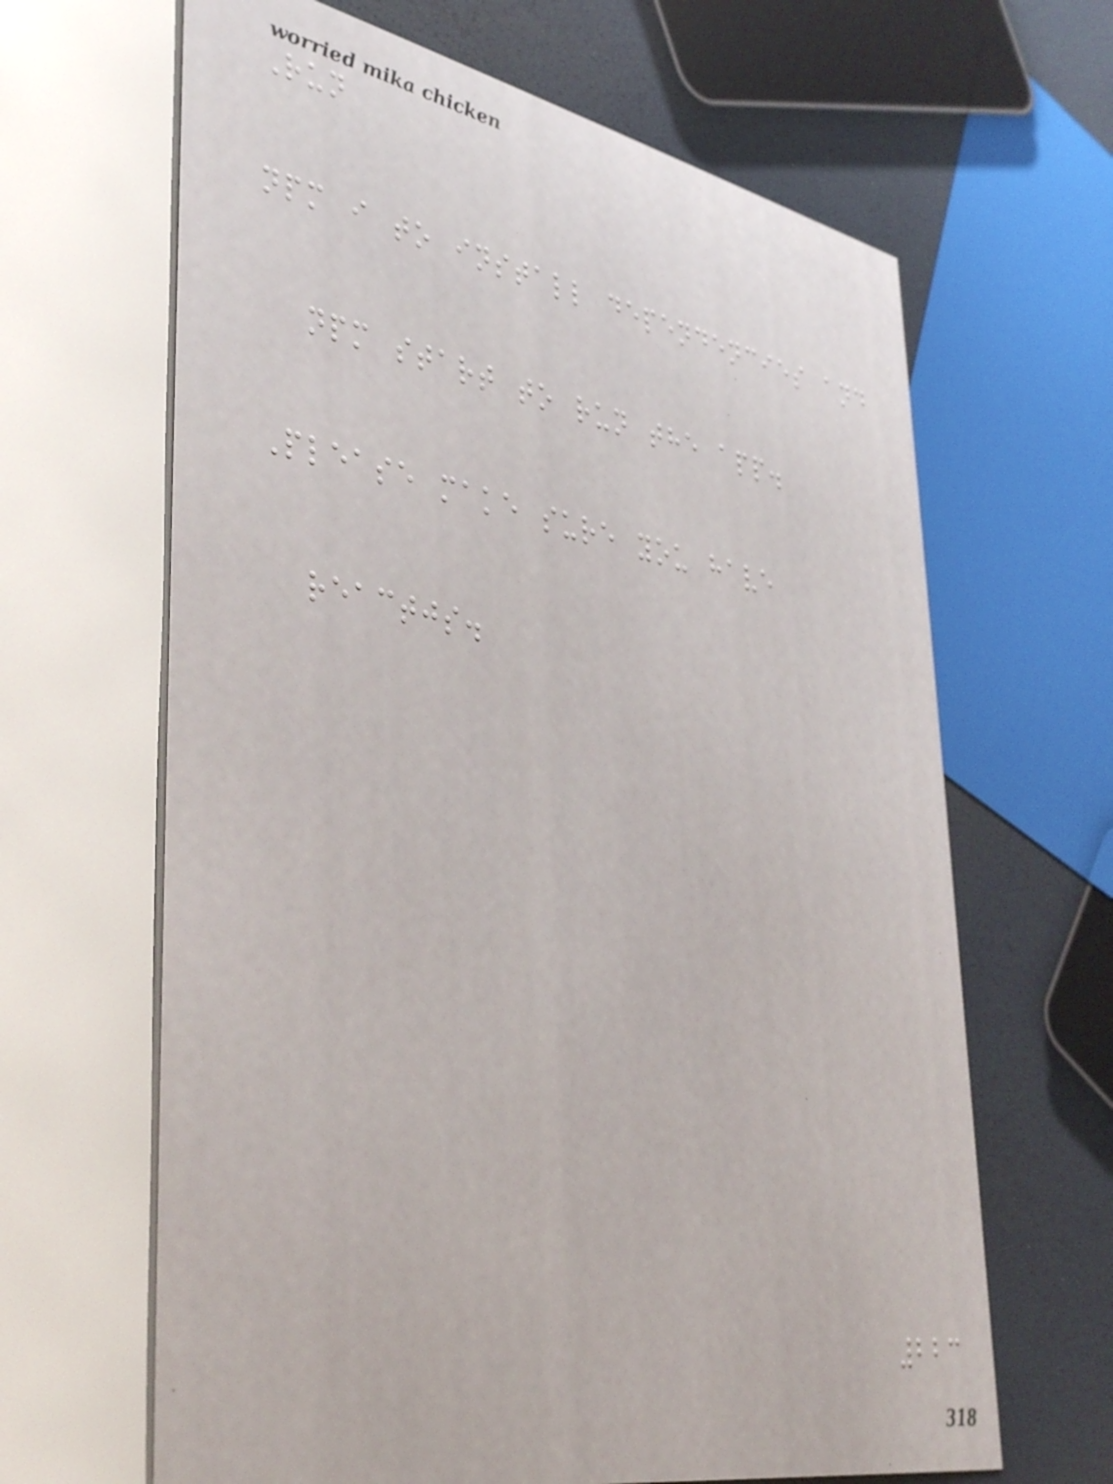Run
npm i to install dependencies and
npm start to run the app.
Please make sure you have
reactjs.
223
